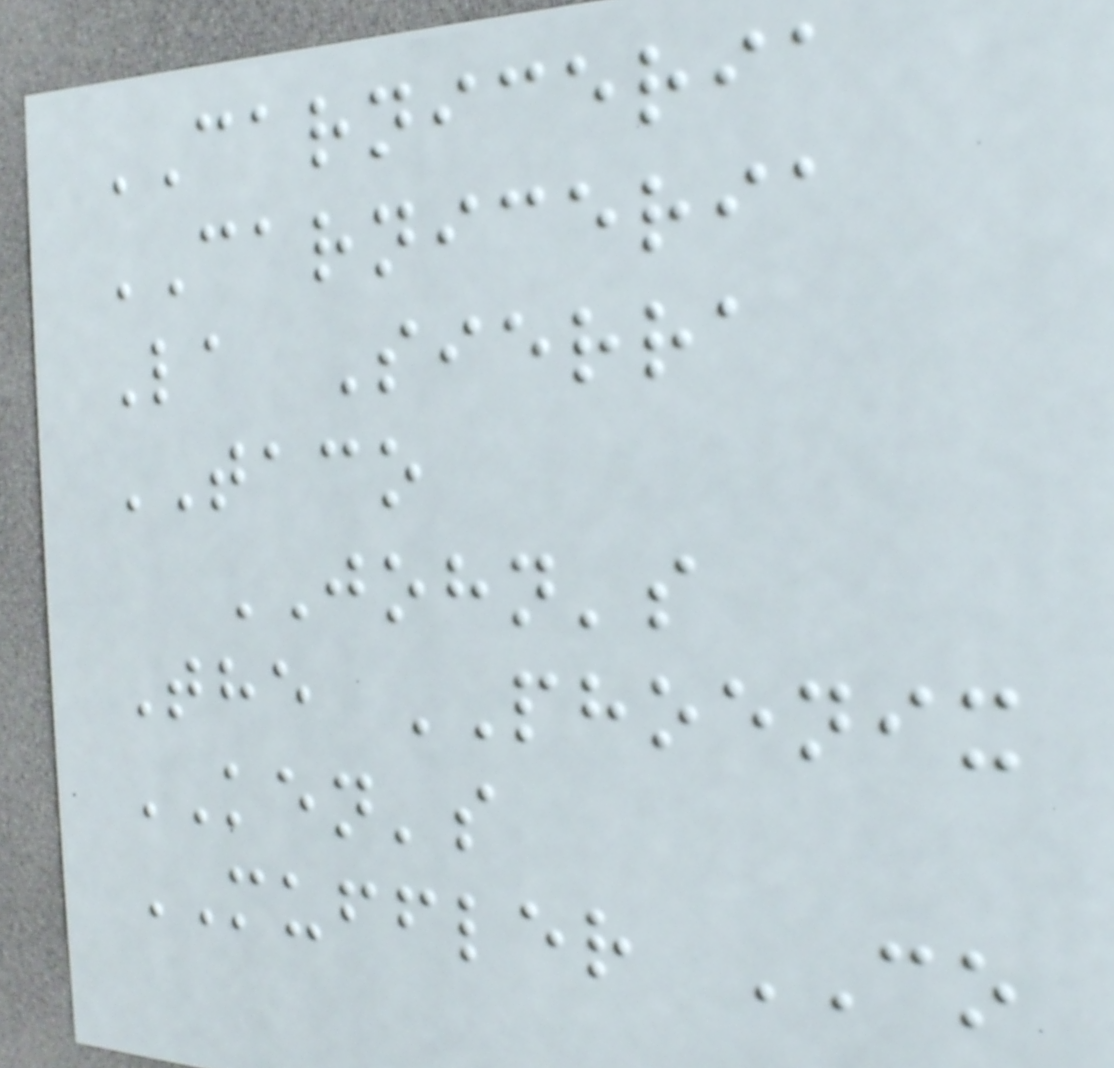CARNICERIA
CARNICERIA
La Sierra
TACO
JOHN's
The PHOENIX
KEN's
MUFFLER CO
